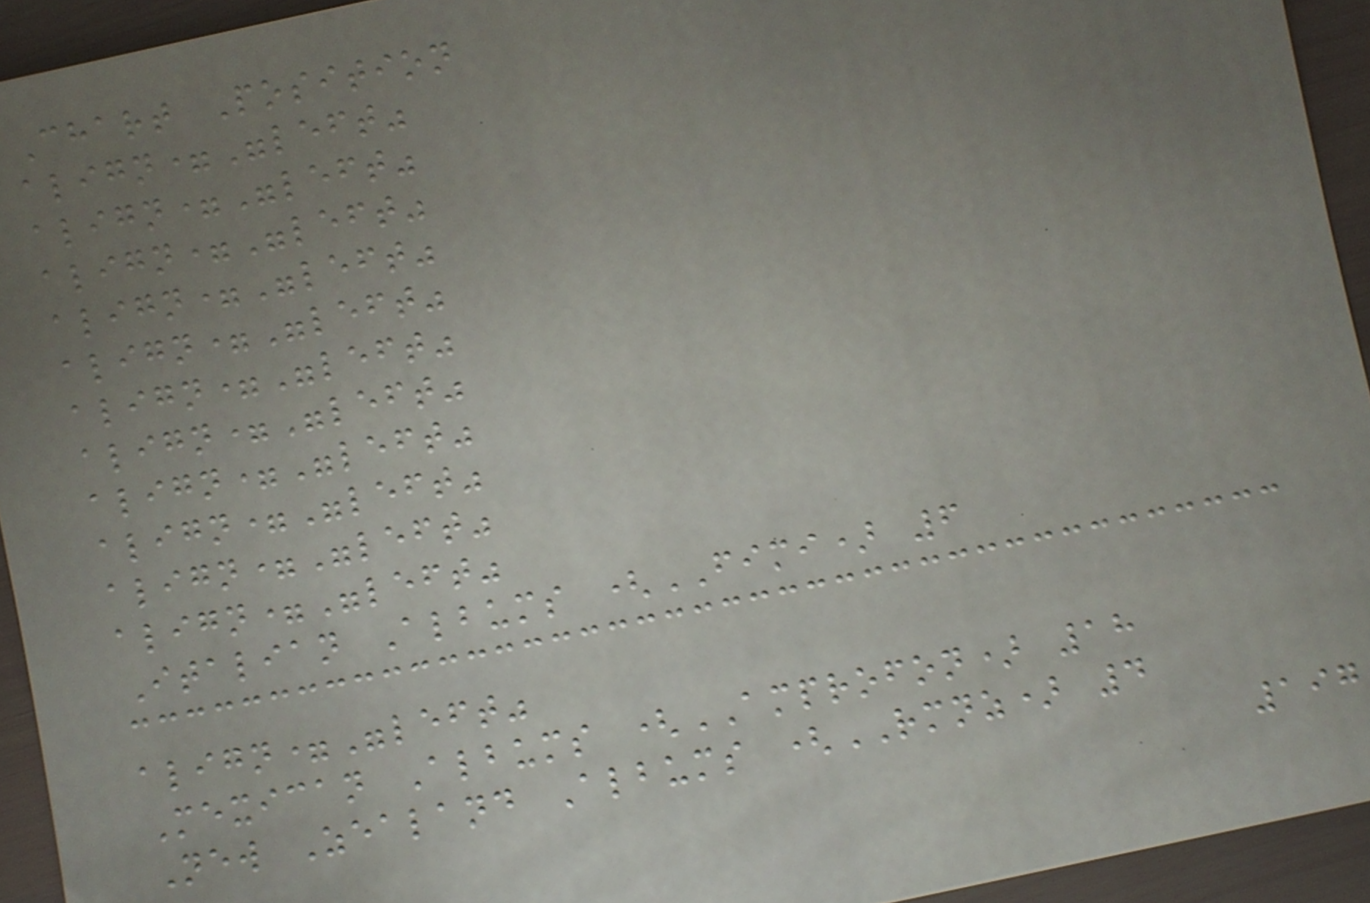Chart Position
align="left"
align="left"
align="left"
align="left"
align="left"
align="left"
align="left"
align="left"
align="left"
align="left"
align="left"
Italian Albums (FIMI) 6
align="left"
Mexican Albums (AMPROFON) 18
New Zealand Albums (RMNZ) 4
197
